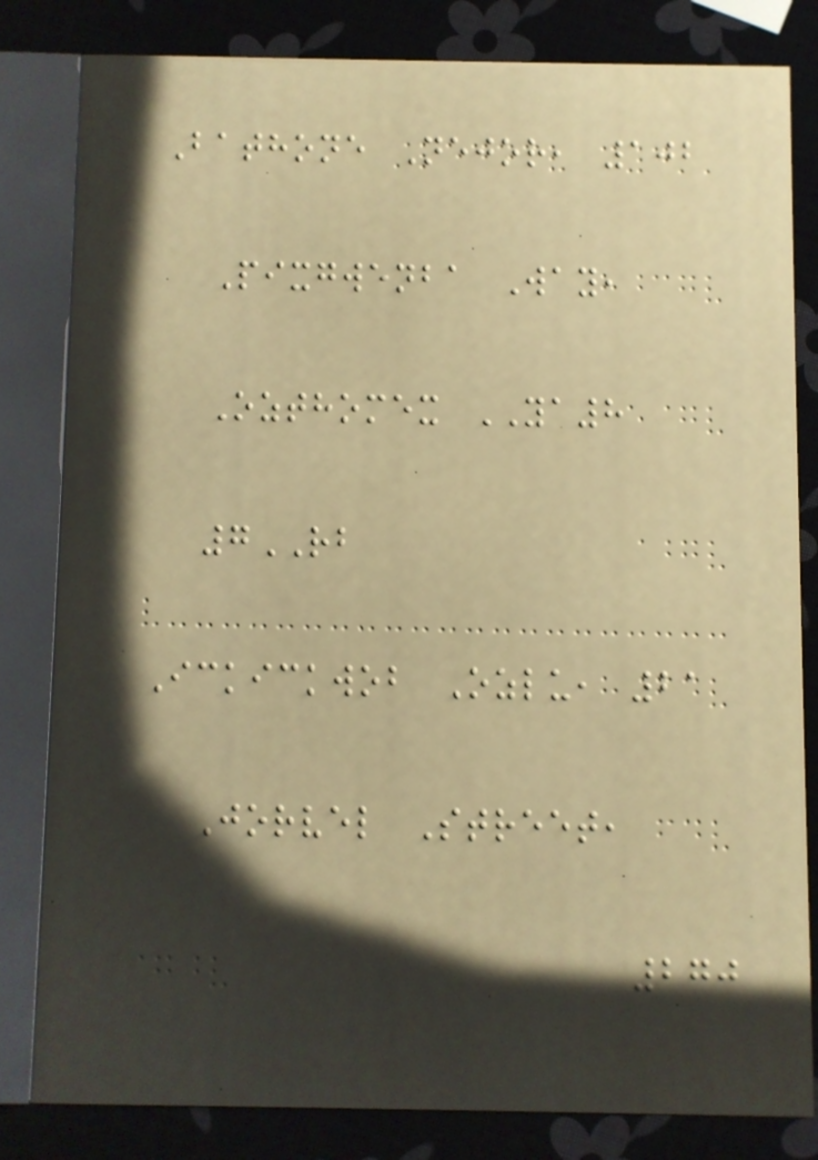Bathone Nejor, 102
Pixgwenba Way,
Ozthomex YA8
7RB
Ickickwob Ozlu, 21
Jorvel Street,
270
